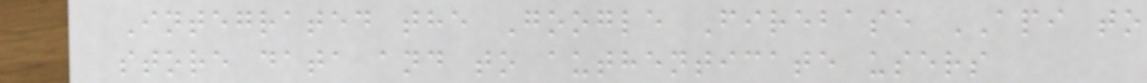Integrated the Google Firebase API to
store data and to authenticate users
